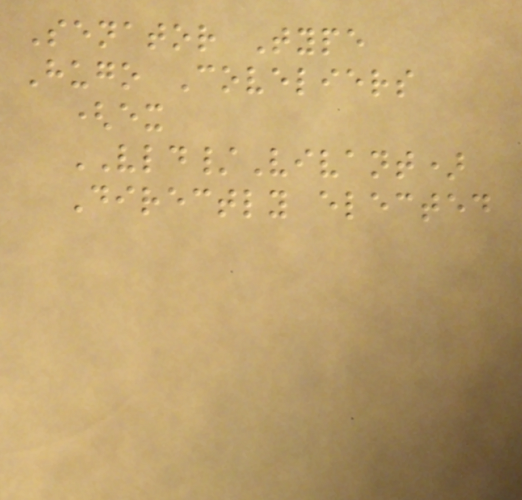Senator Type
Hugo Coveliers
(ex
VLD/Vivant)
Directly elected
